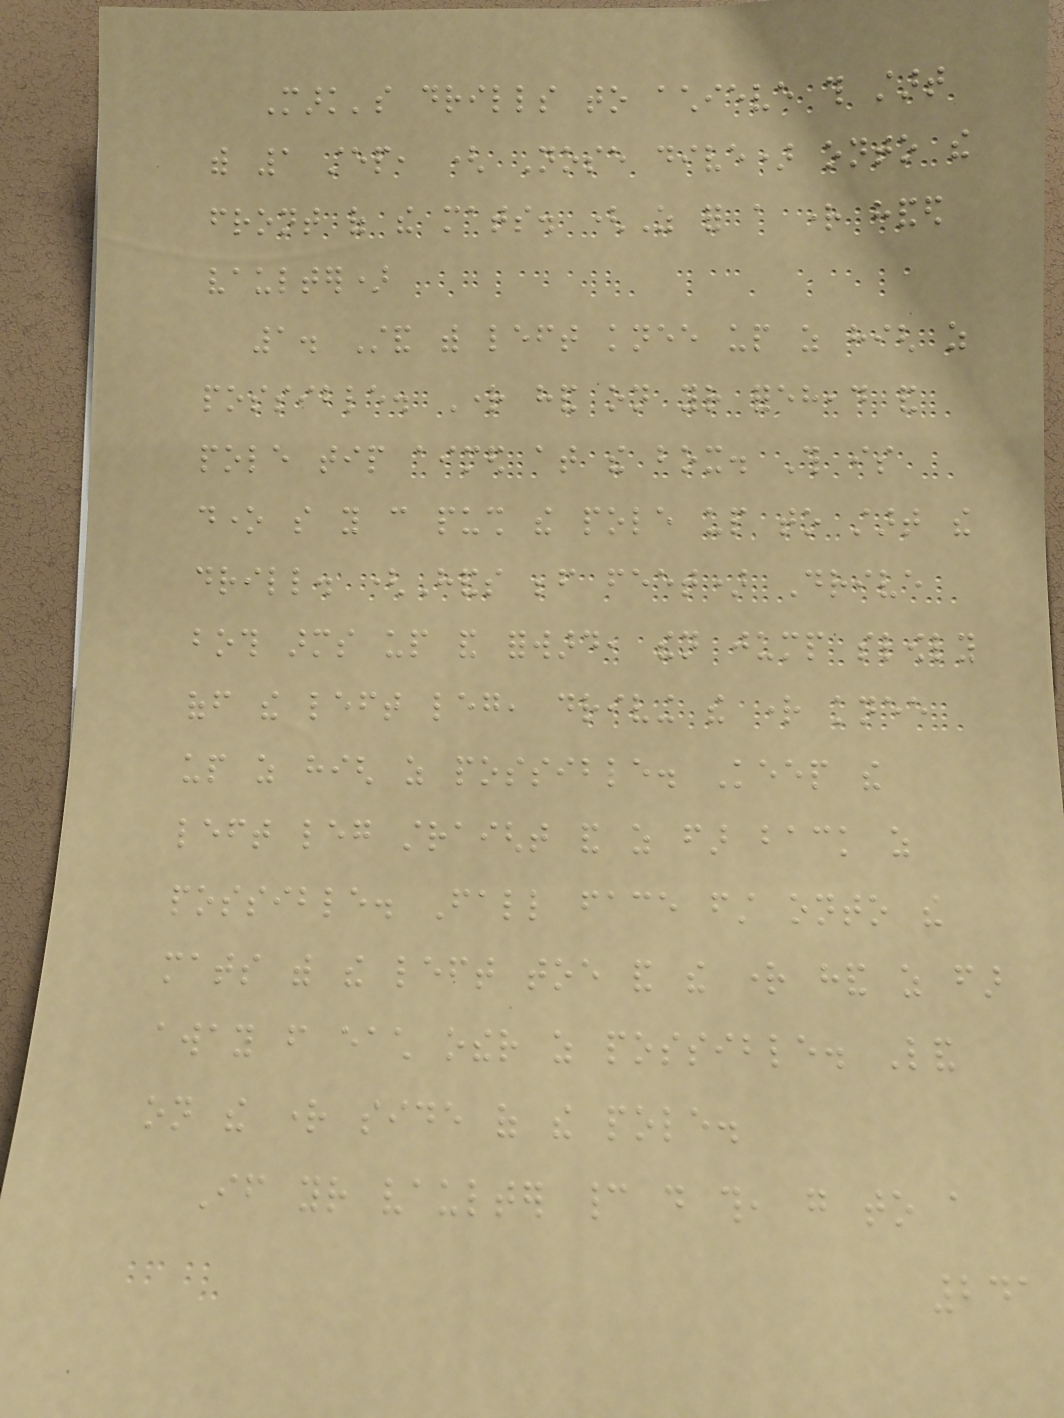Mark's drills to achieve this start
with 1 step, ( Nose dive) onto the
front of the mats. (As for a right handed
vaulter)
1. Stand with left knee up as high as
possible. Right hand on your forehead and
pole tip aimed at the box. This is
done so you can push the pole up to start the
drill. (Hands before feet) Drive
both arms up and forward, then jump slowly
off the left leg, driving the right knee
up as high as possible. Keep the
left leg straight and as far back as
possible. Fall face first onto the
mats with the left toe and the right hand as far
away from each other as possible. Land
on the right side of the pole.
If your vaulter cannot do this, go to a
241
